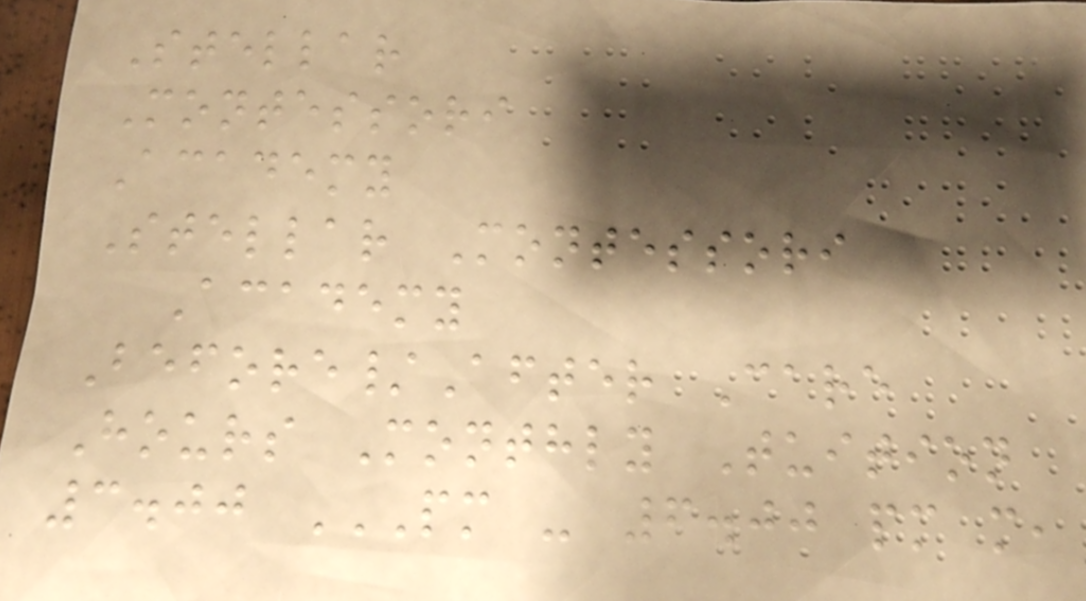Stellar
Montessori
Academy
Stellar Montessori
Academy
Before/After Care
Hours Monthly Tuition
3.00 PM - 6.00 PM M,
